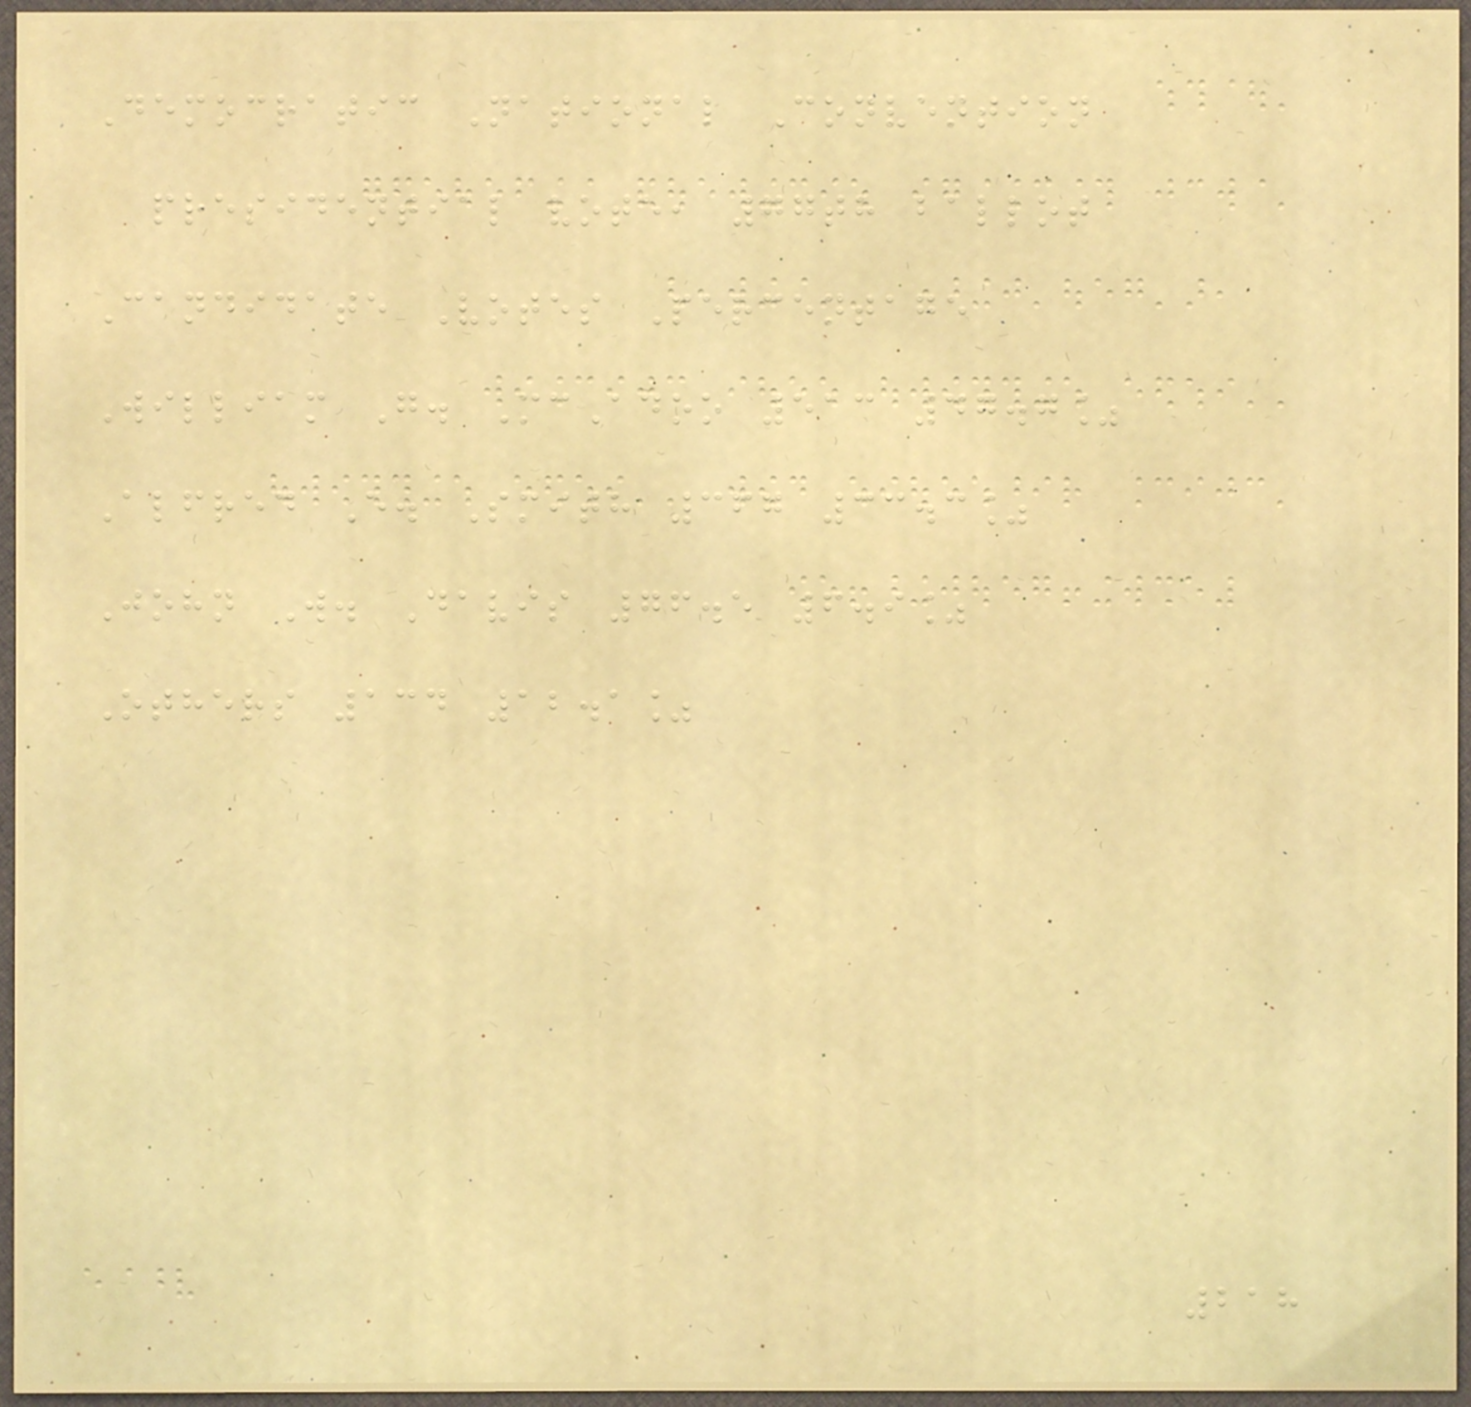Democratic National Convention
presidential vote, 77th ballot
Candidate Votes Percentage
William G. McAdoo 513 47.7%
Alfred E. Smith 367 33.3%
John W. Davis 76.5 6.9%
Others 134 12.1%
218
